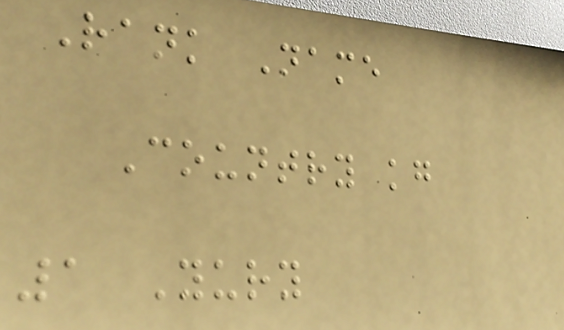Rank Name
Country kg
1 Yury
